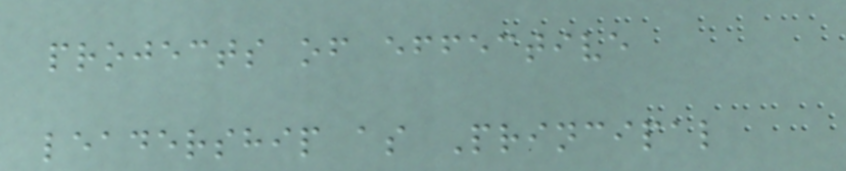projects of effective
leadership as Principal
